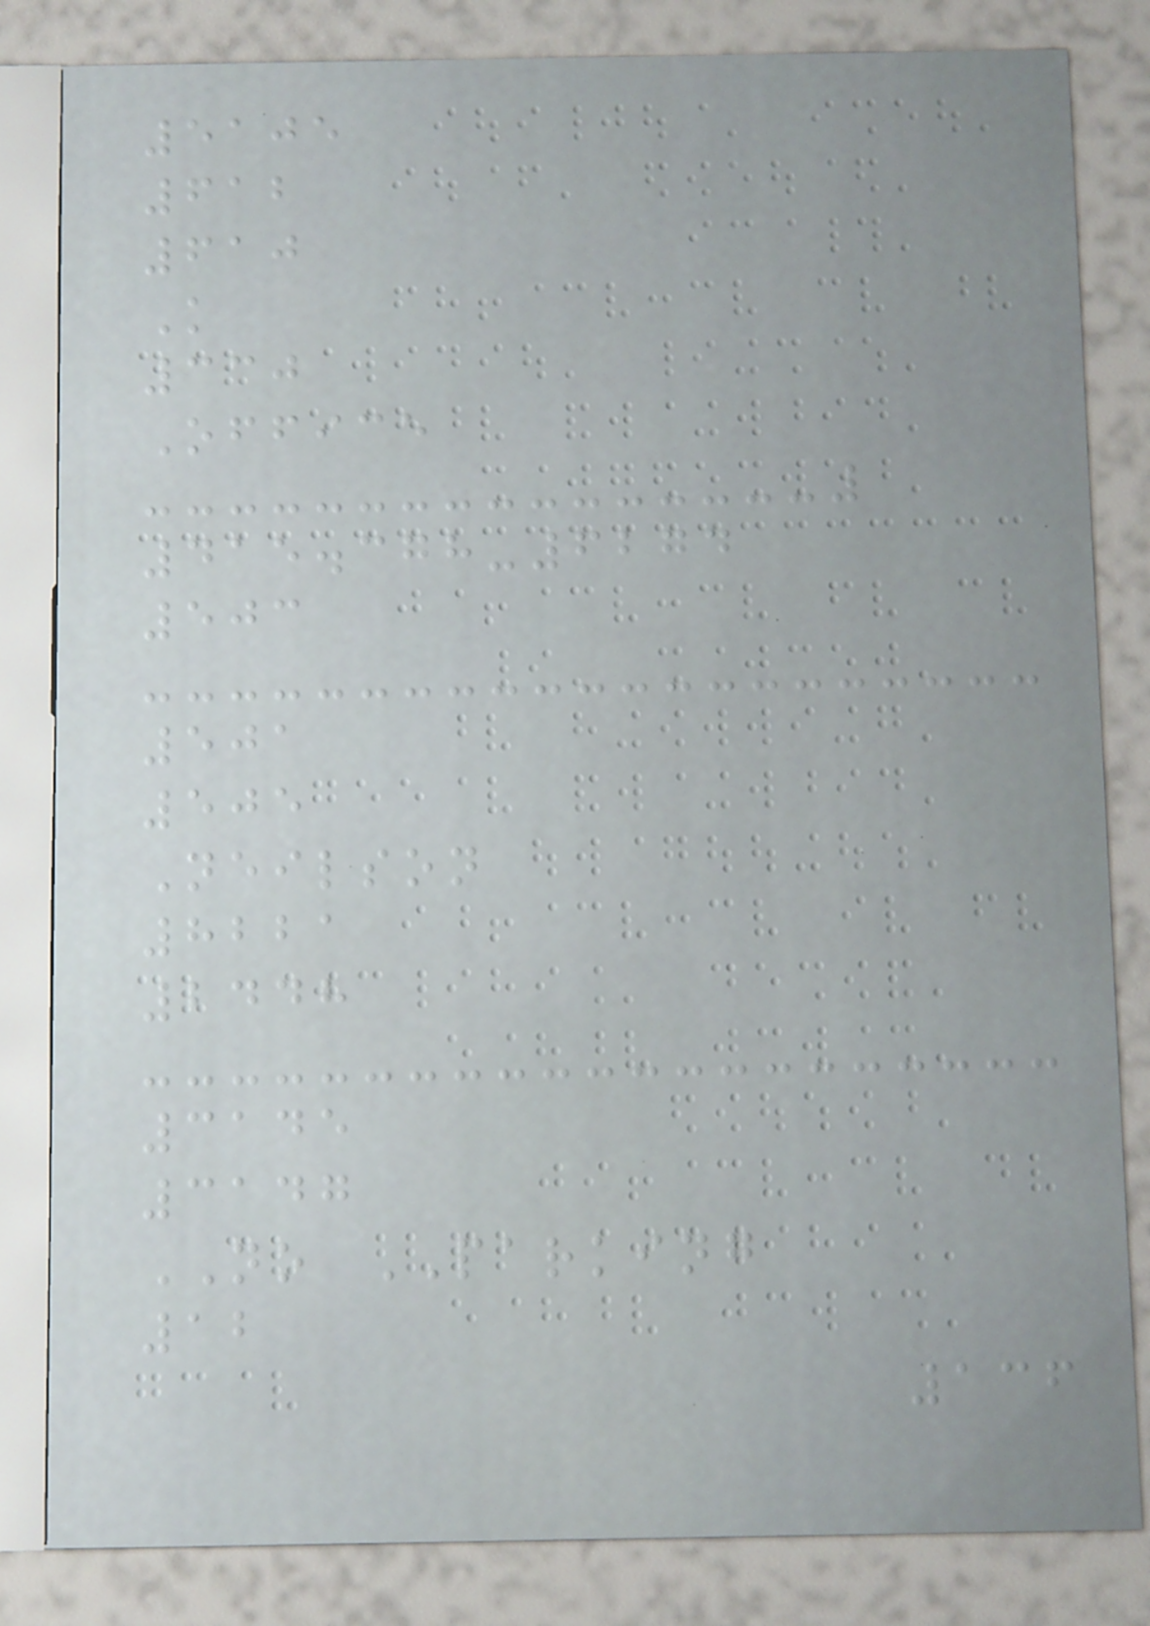5105
612
610
K
330
Office
415.378-6274
503
501
505
Neilson
8221
2448
3145
3147
NO PARKING
12
136
